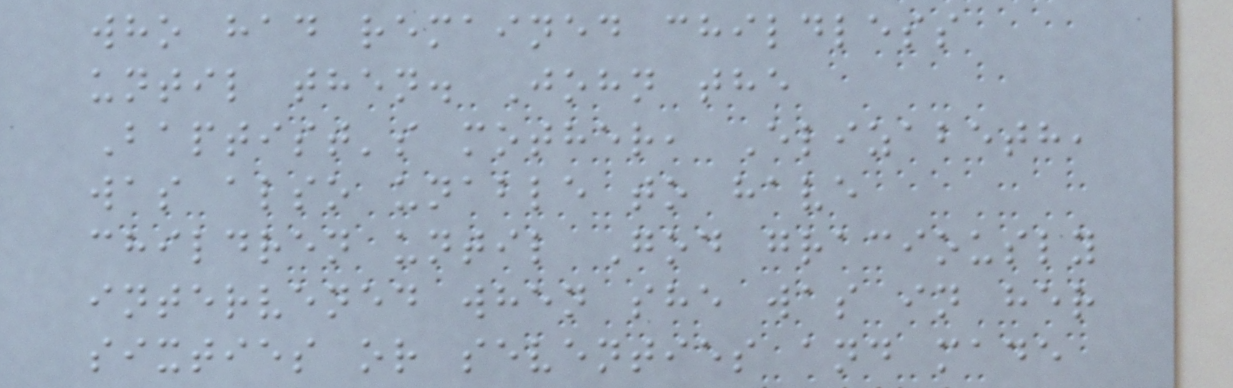who had remained childless
until then. John the
Baptist's mother, Elizabeth,
was also unable to have
children until God graciously
intervened when she was in her
sixties or seventies and made
